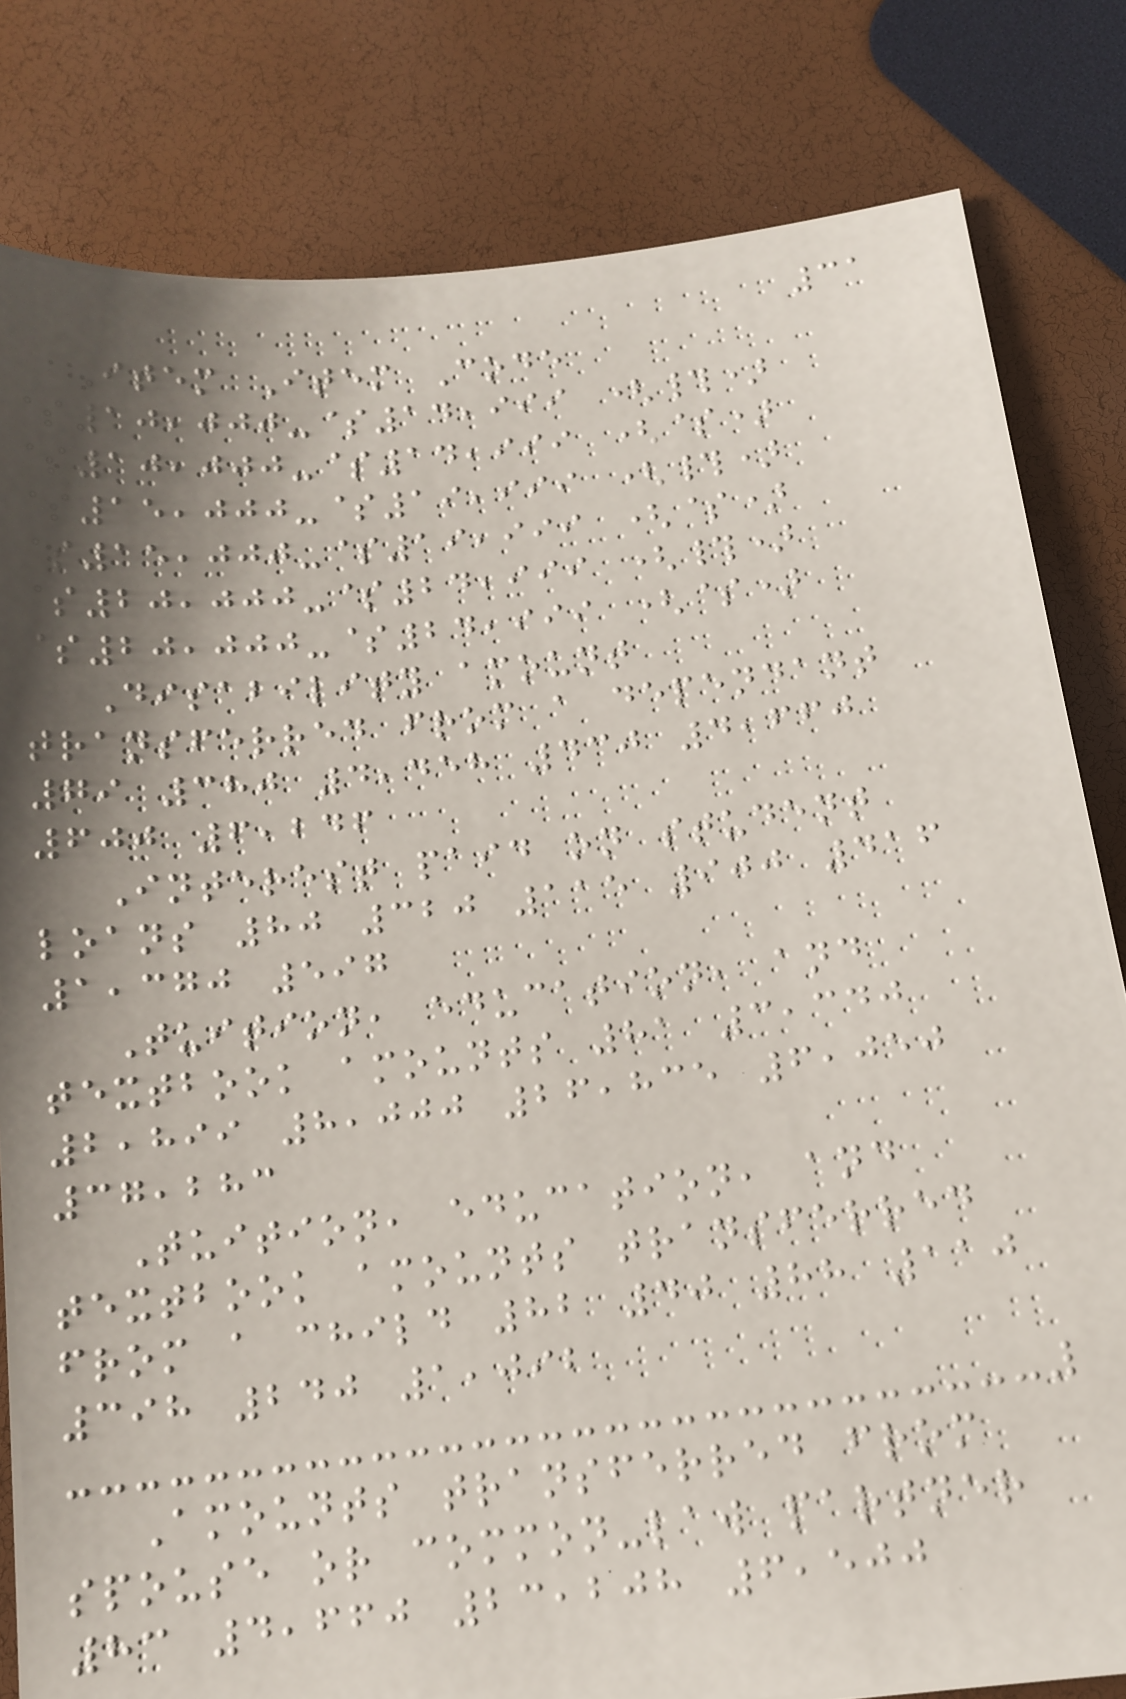31
Item Item Code
$10,000-$14,999 (#)
$10,000-$14,999 ($)
$15,000-$19,999 (#)
$15,000-$19,999 ($)
$20,000-$24,999 (#)
$20,000-$24,999 ($)
Disability amount
transferred from a dependant
79 380 4,458 430 4,660
600 6,246
Interest paid on student
loans 80 320 115 900 416
1,370 597
Tuition, education, and
textbook amounts 81 3,340
2,899 8,000 26,835 6,050
37,283
Tuition, education, and
textbook amounts transferred
from a child 82 40 88 110
398 240 1,092
Amounts transferred from
spouse or common-law partner
83 4,660 23,208 6,500
